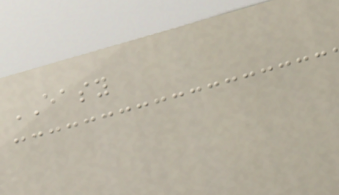EASY
